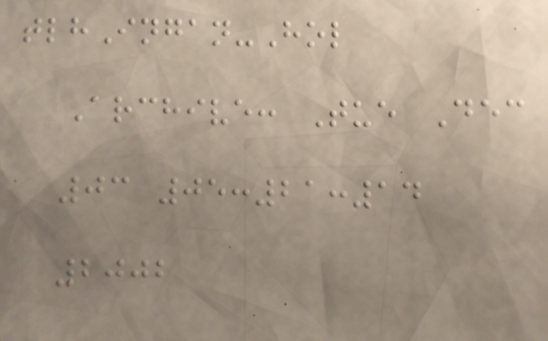tlhIngan-Hol
Archive: Tue Dec
03 05:21:14
2002
